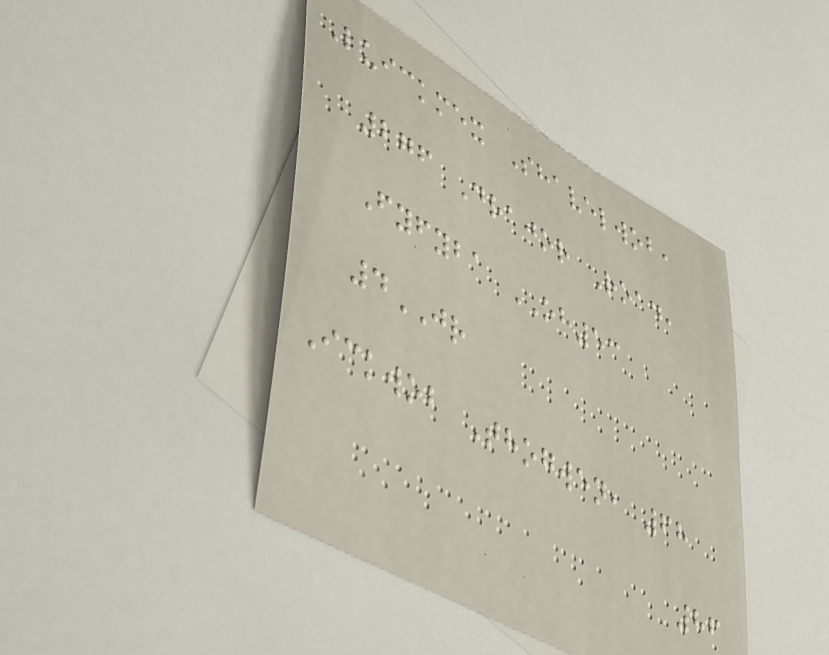Luickmex Shavelwob,
276 Drajor Road,
Fyfyba OH53
4JR
Ickwob Thogwen, 68
86
